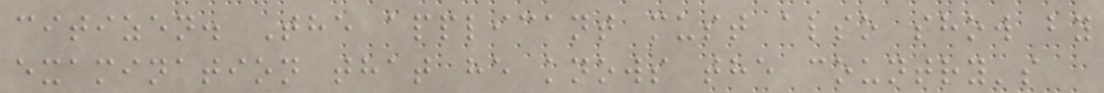citizen. The applicant must also show by
examination that he knows the country's
